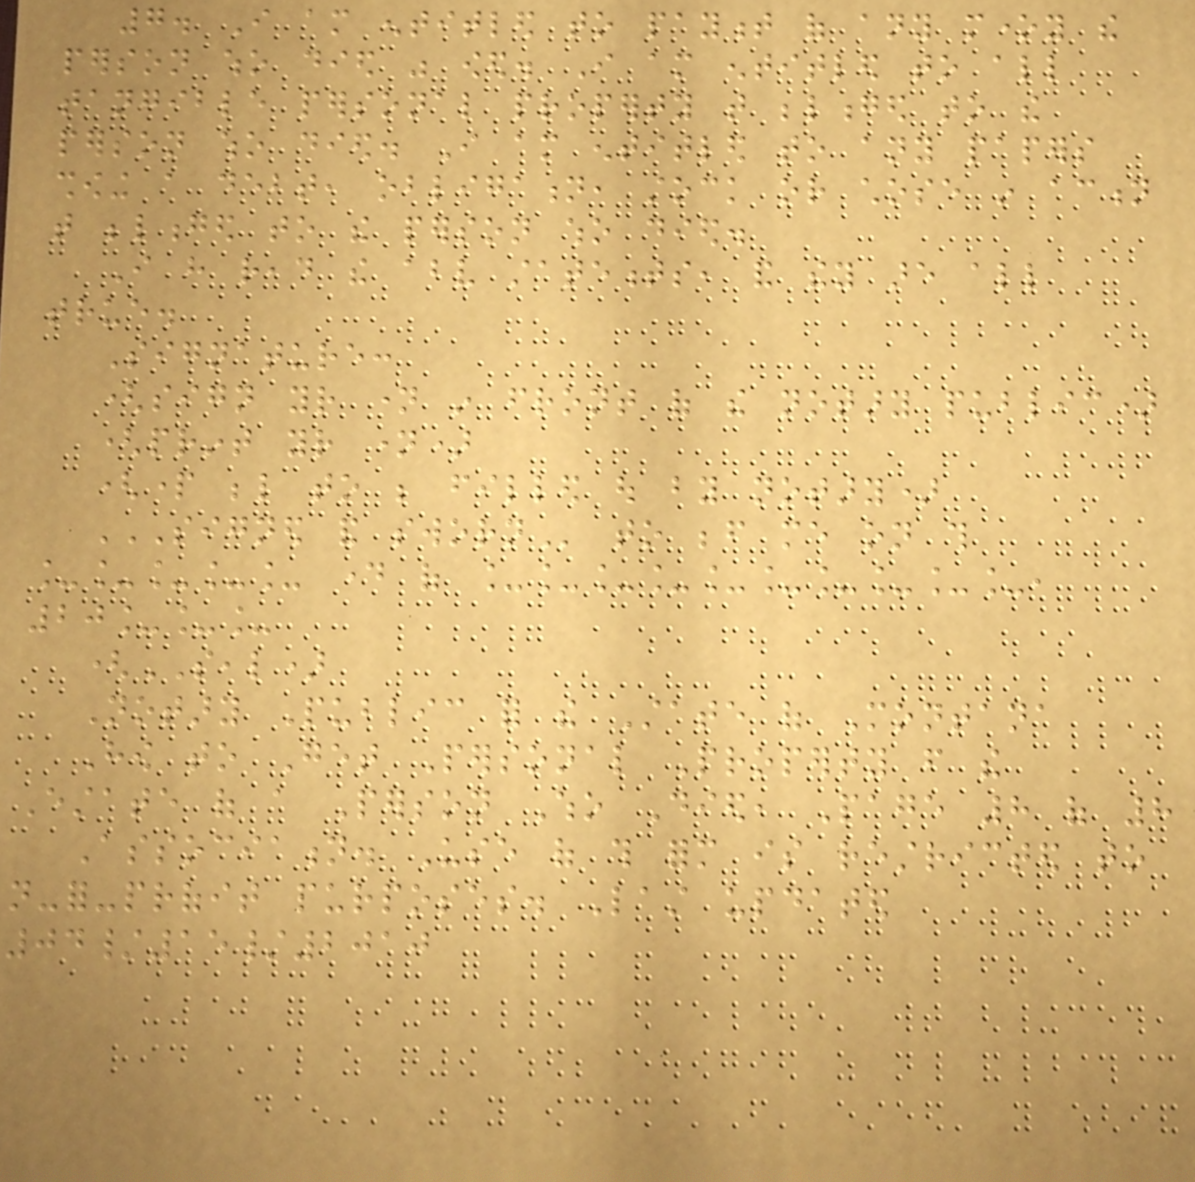7. I am entitled to payment of any money the
person who died was owed. I am entitled to all
tangible personal property that belonged to the
person who died. I am entitled to any papers
showing a debt, obligation, stock or chose in action
that belonged to the person who died.
I have read the above statements, and they are all
true.
Signature:
(sign your name in front of the notary public)
(print your name)
(part below to be filled out by notary)
SIGNED AND SWORN to before me on this
_____ day of __________,
20___
(SEAL)
Notary Public for the State of Montana
How to Get Personal Property from the
Estate of a Person Who Died, Page 8 of 8
Association. Use of this form is restricted to
not-for-profit purposes. Last updated
04/15/2010
